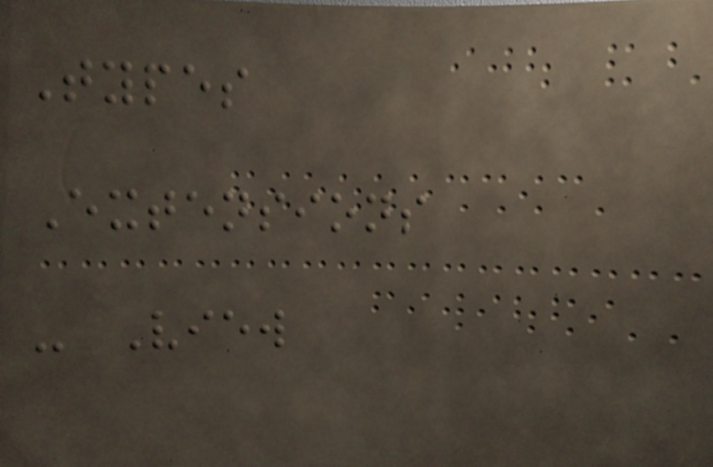Types
Extensions
- View
